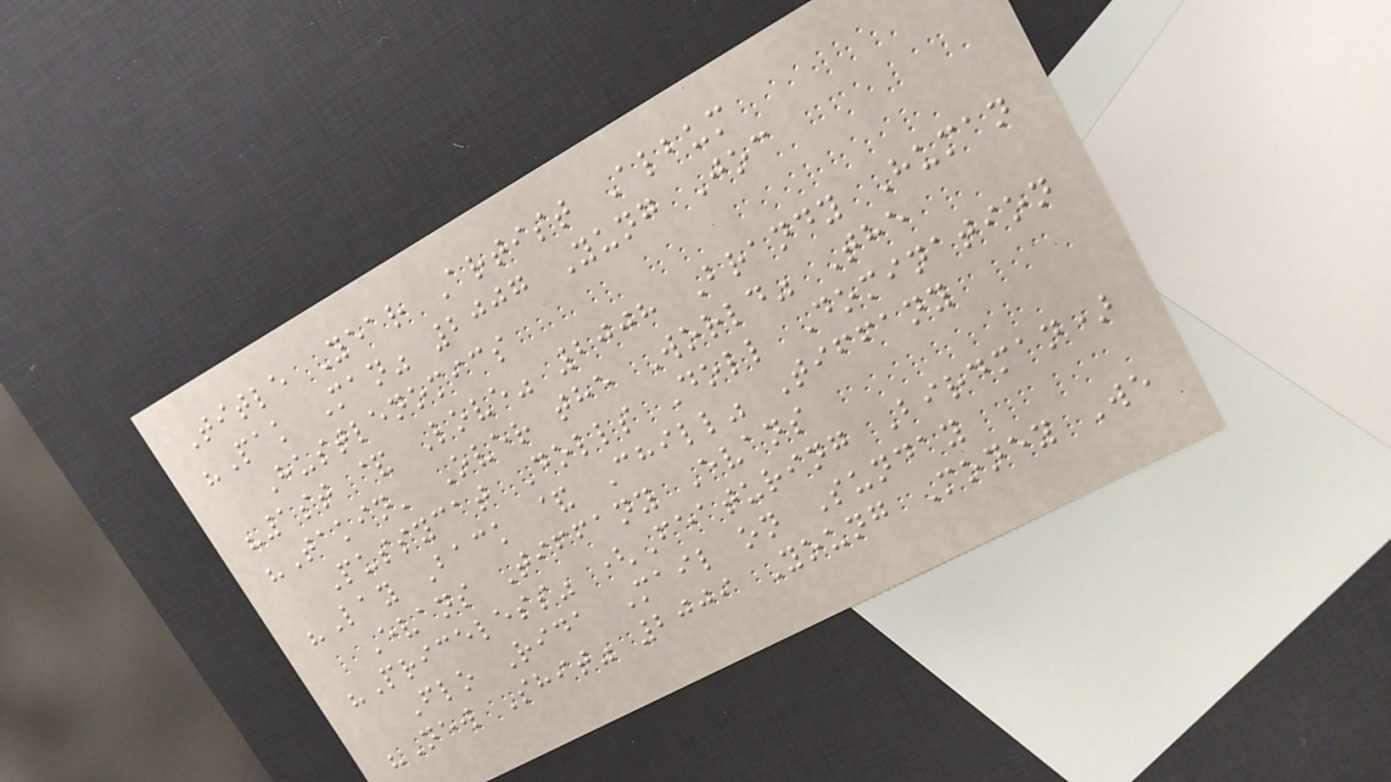Title Year Artist Album
"Pak Man" 2007 Yung Joc
Hustlenomics
"1st & Love" 2008 Brandy Human
"Takin' Over the World" The
Pussycat Dolls Doll Domination
"Lay Back & Chill" Tiffany
Evans Tiffany Evans
"Priceless" (Featuring Birdman)
Flo Rida Mail on Sunday
"New Shit" 2009 Young Money We
